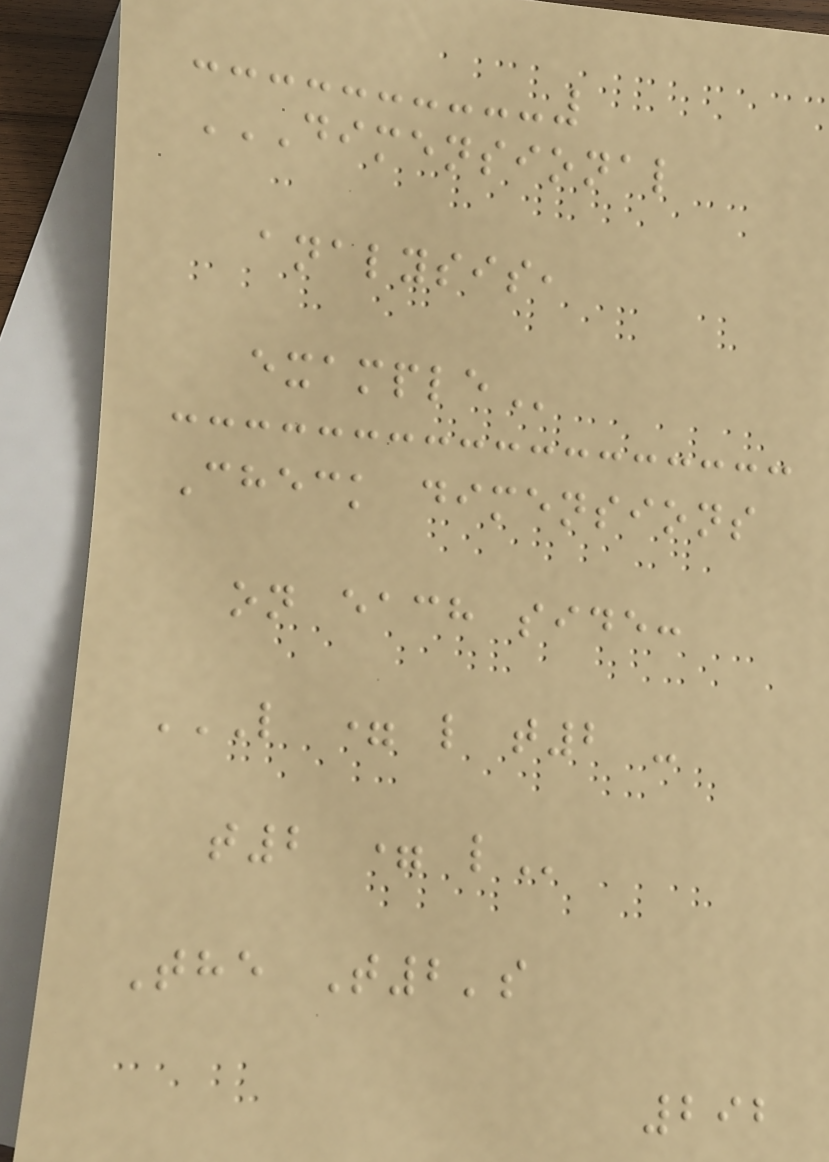DIMENSIONAL
ANALYSIS,
EXAMPLE
Check dimensions
on each side:
L = L T2 -
T2 = L
The T2's
292
